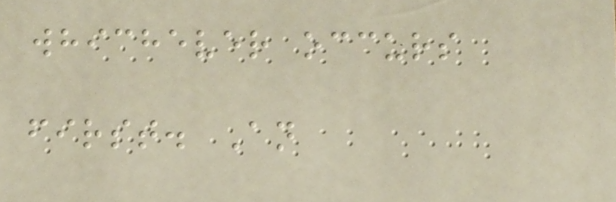whichever occurs
first. An
